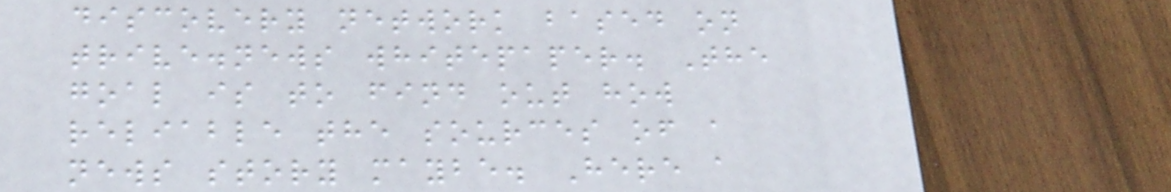discovery network based on
trive.news whitepaper. The
goal is to find out how
reliable the sources of a
news story maybe. Here a
